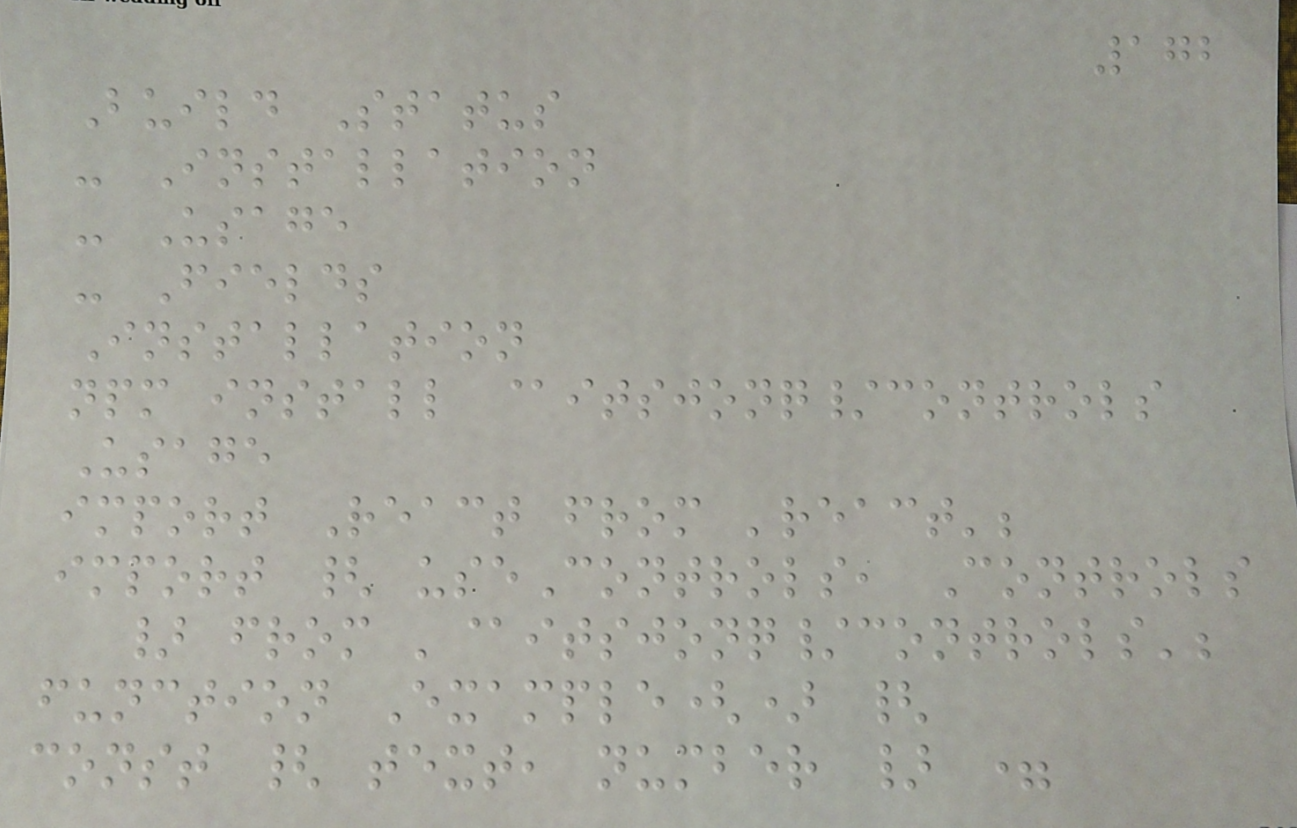172
Build Status
- Installation
- Usage
- Fields
Installation
npm install @itsjonq/controls
Usage
import React from 'react';
import { useControls, Controls
} from '@itsjonq/controls';
function Example() {
const { text, number } =
